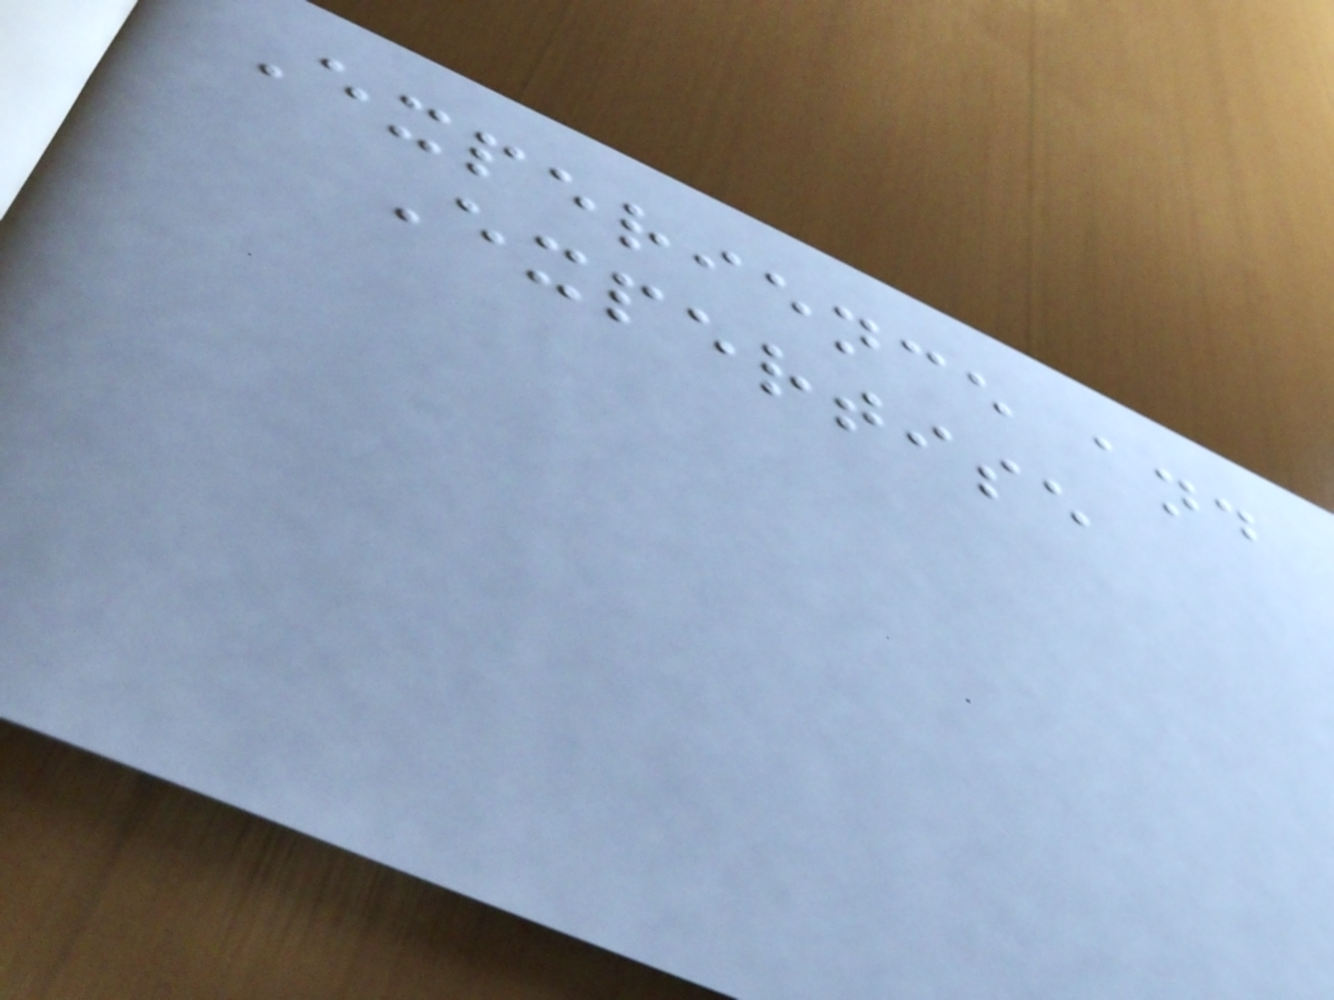Experience and
Expertise
